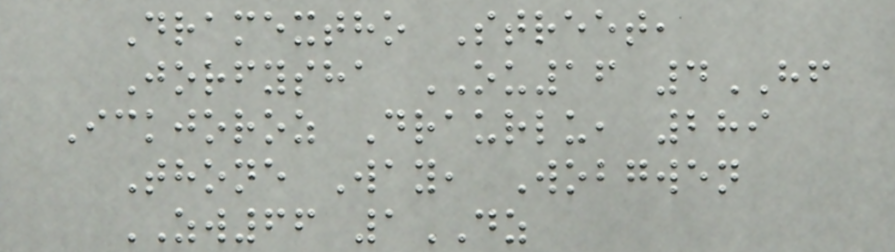Dramextho Street,
Jorfysha OU16 4HF
Ickjoroz Draurlu, 289
Thone Way, Wobgwen
ZW66 1DZ
